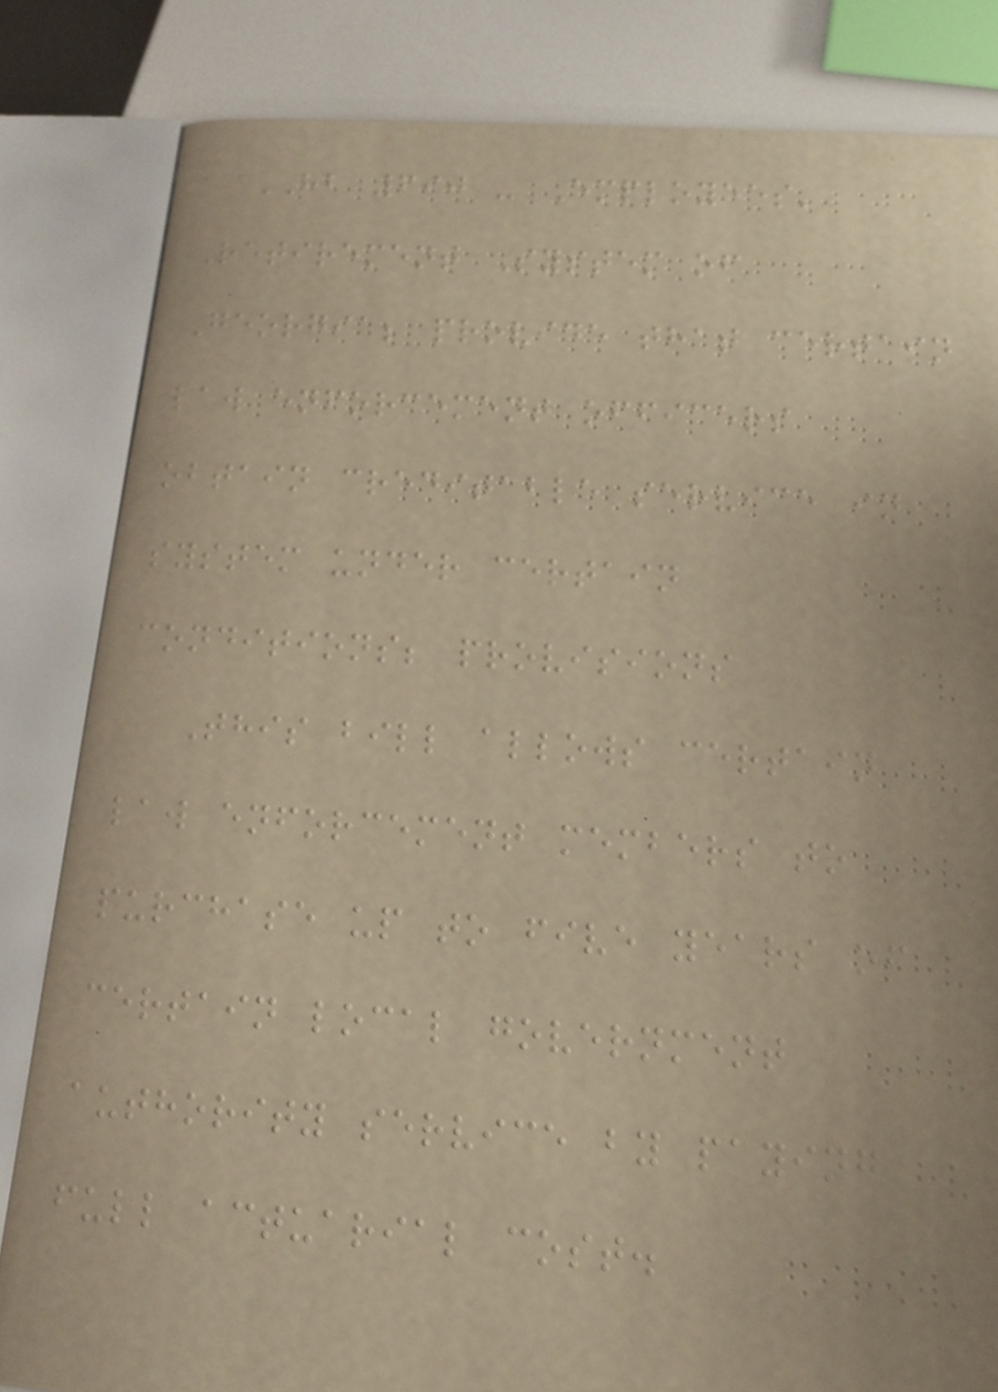HB 690 - Employees'
Retirement System of
Georgia; provide that certain
law enforcement officers
obtain creditable service in
system under certain
conditions; provisions
This bill allows certain
law enforcement members to
purchase up to five years of
certain local government
authority service by paying
full actuarial cost.
